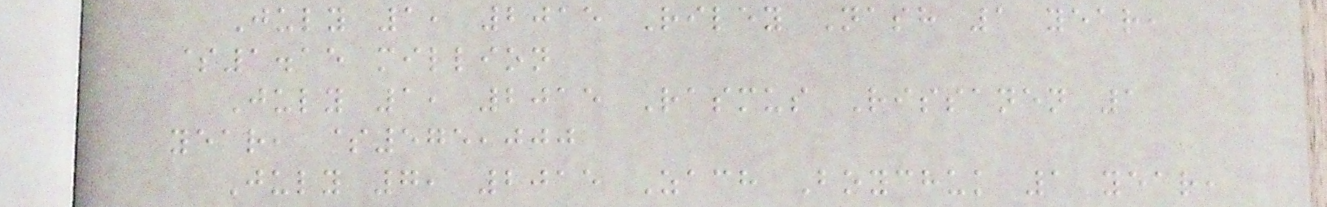July 1, 2015 Riley Nash 1 year,
$1.15 million
July 1, 2015 Rasmus Rissanen 1
year, $575,000
July 7, 2015 Zach Boychuk 1 year,
